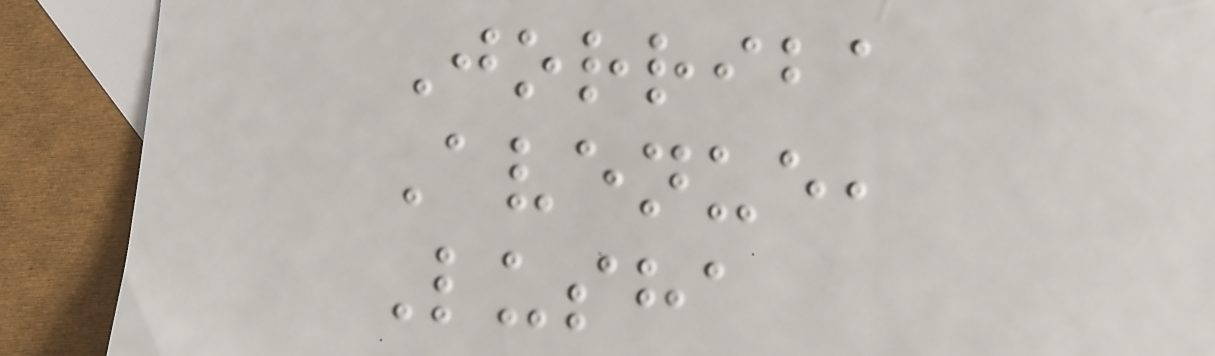Jorriba
Avenue,
Lusha
